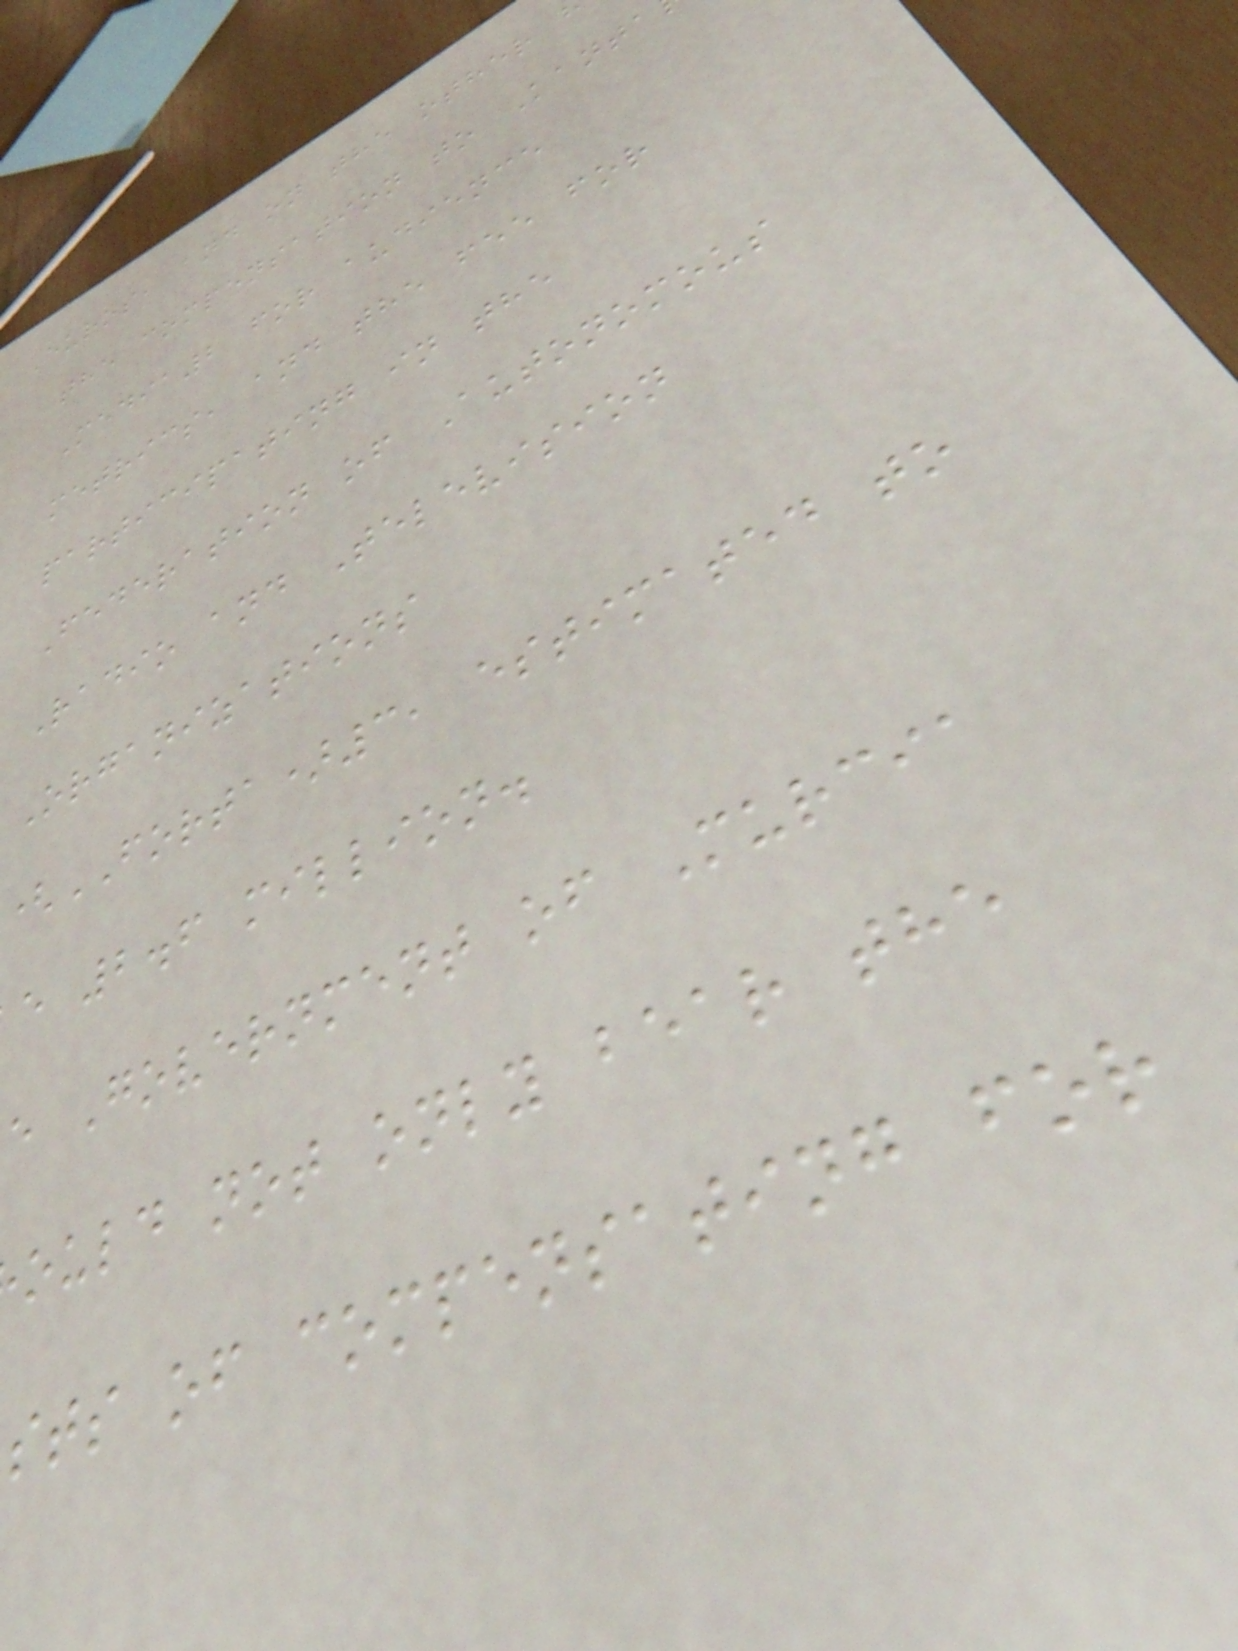Euros, and on the other
the compensation to Kanta
Media2 for audience
metrics, and the fee for
participating in the
Federation of Autonomous
Radio and Television
Organizations
(FORTA)3, estimated to
e 2.6 million.
e Government of Murcia
ould not only bear the
sts of compensating for
